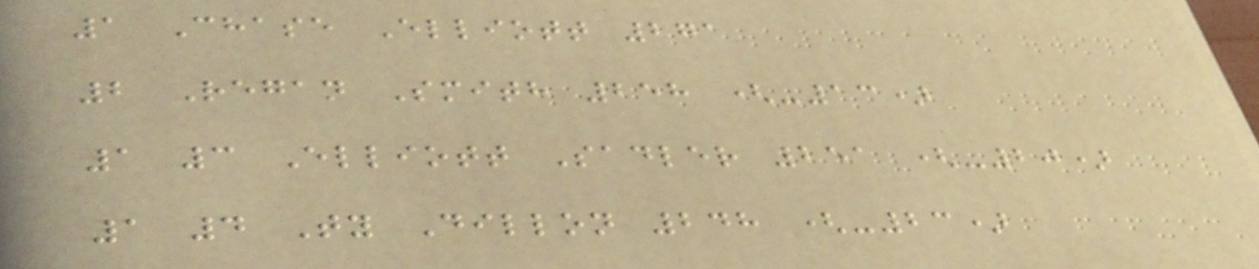1 Chase Elliott 271
2 Regan Smith 258 (-13)
1 3 Elliott Sadler 251 (-20)
1 4 Ty Dillon 248 (-23)
